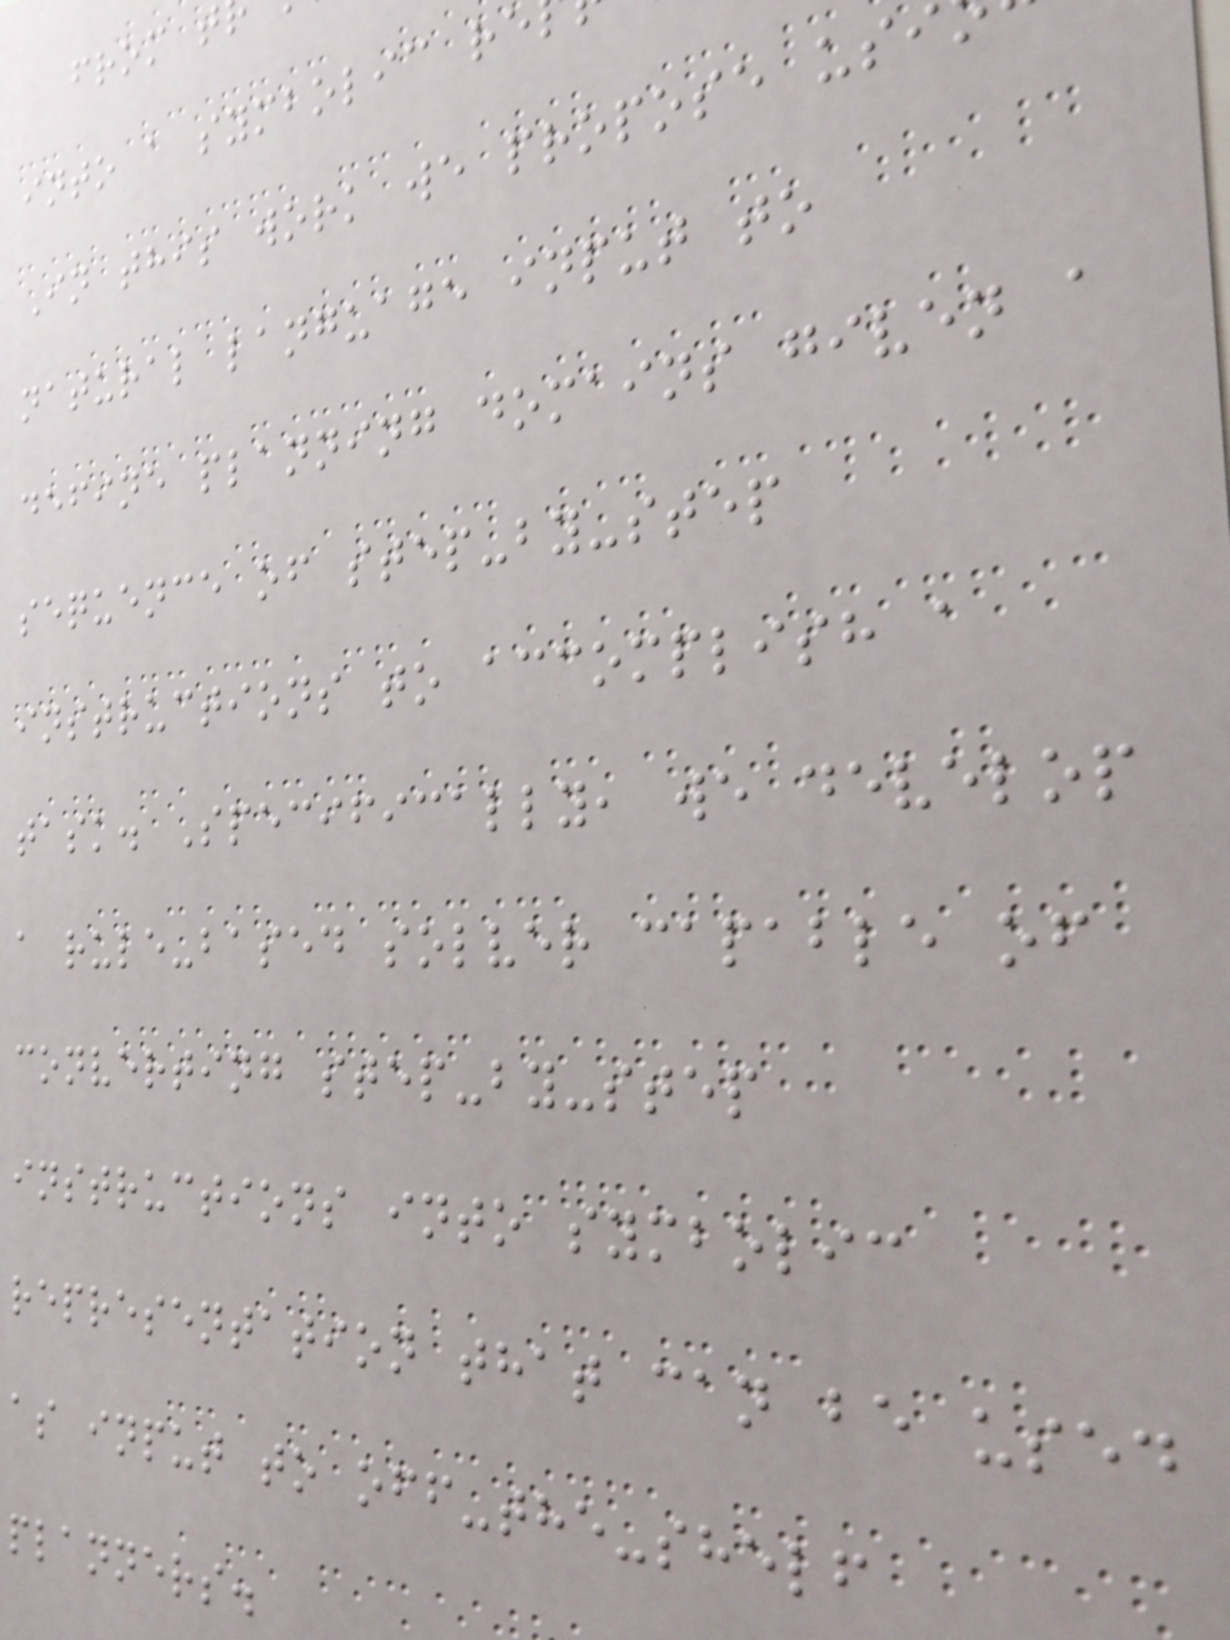into a symbolic re
In this work we propose usi
natural language input to
define planning domains given a
sequence of step-by-step
instructions to accomplish a
task. Specifically, we develop
a rule-based solver capable of
converting step-by-step
instructions into symbolic
representation that can be used
as input to off-the-shelf
planners.
